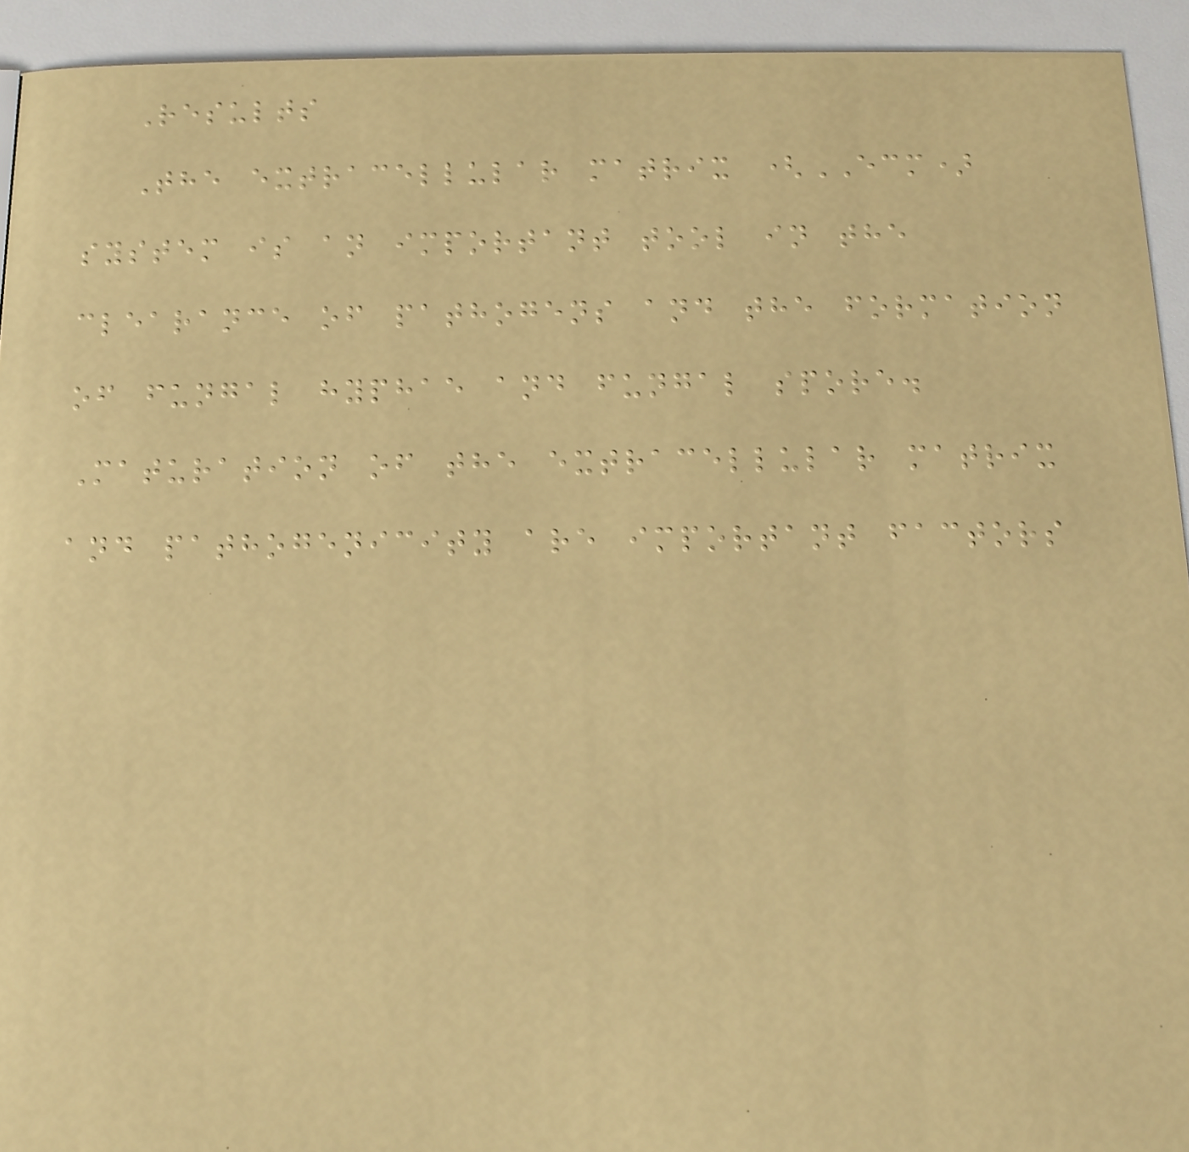Results
The extracellular matrix (ECM)
system is an important tool in the
clearance of pathogens and the formation
of fungal hyphae and fungal spore.
Maturation of the extracellular matrix
and pathogenicity are important factors
